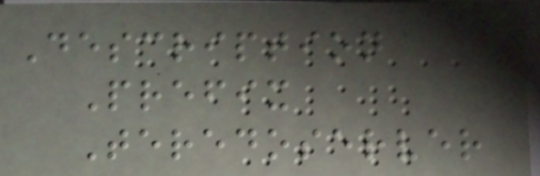Description
Prefix
Teredoserver
